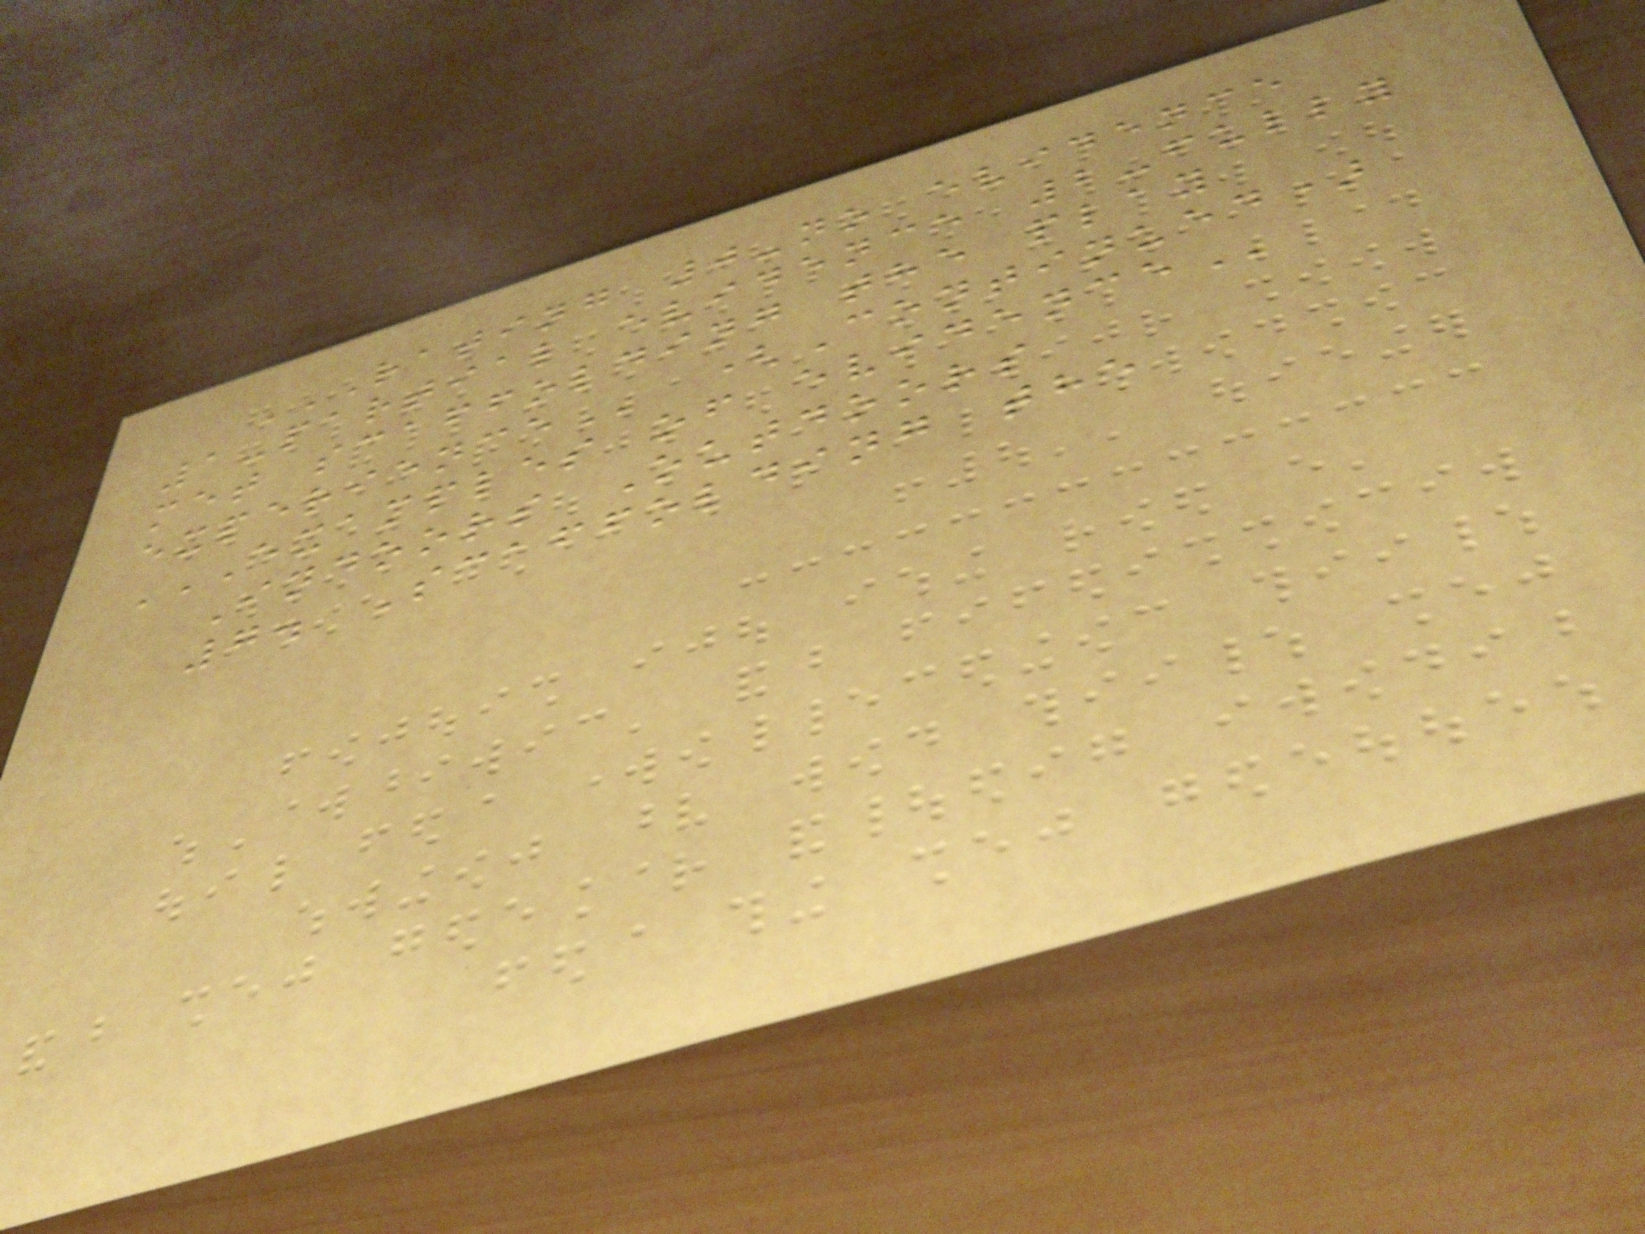RATING 0-NO EVIDENCE
1-PARTIAL EVIDENCE 2-FULLY
MET SCAFFOLDING THE PLAY
EXPERIENCE (Continued)
EXAMPLES OF EVIDENCE
Indoors Outdoors
7. Scaffolding the
